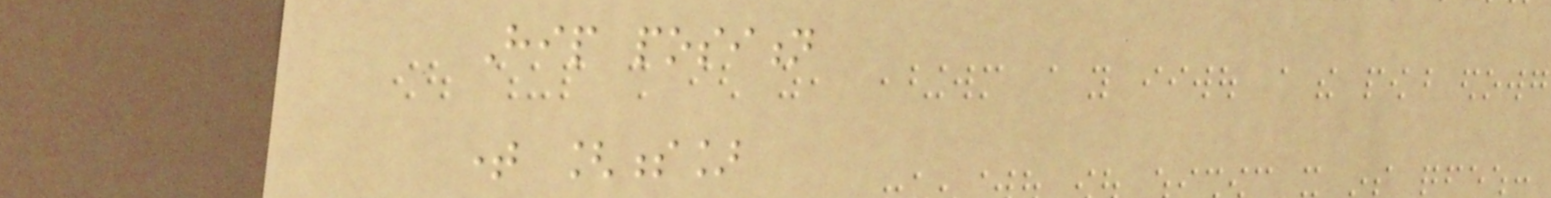Hip position
time [s]
